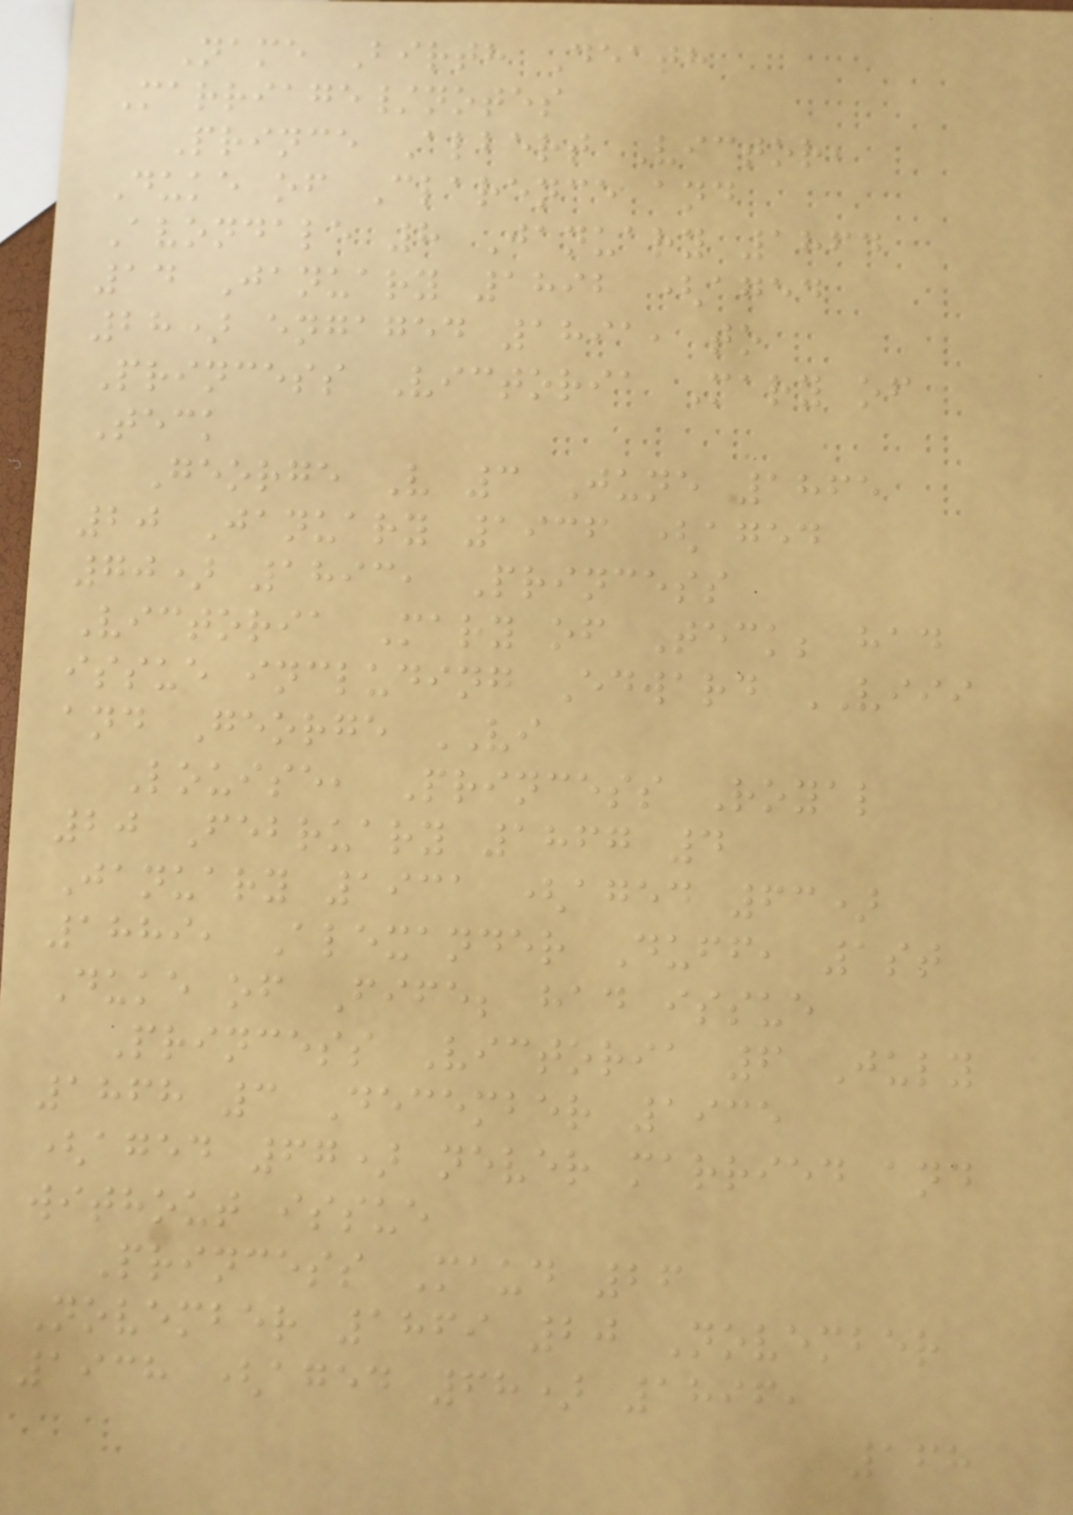Name Birth Death
Marriage/notes
Prince Albert Victor,
Duke of Clarence and
Avondale 8 January 1864
14 January 1892 (aged
28) engaged 1891, to
Princess Victoria Mary of
Teck
George V 3 June 1865
20 January 1936 (aged
70) 1893, Princess
Victoria Mary of Teck; had
issue including Edward VIII
and George VI
Louise, Princess Royal
20 February 1867 4
January 1931 (aged 63)
1889, Alexander Duff, 1st
Duke of Fife; had issue
Princess Victoria 6 July
1868 3 December 1935
(aged 67) never married and
without issue
Princess Maud 26
November 1869 20 November
1938 (aged 68) 1896,
168
